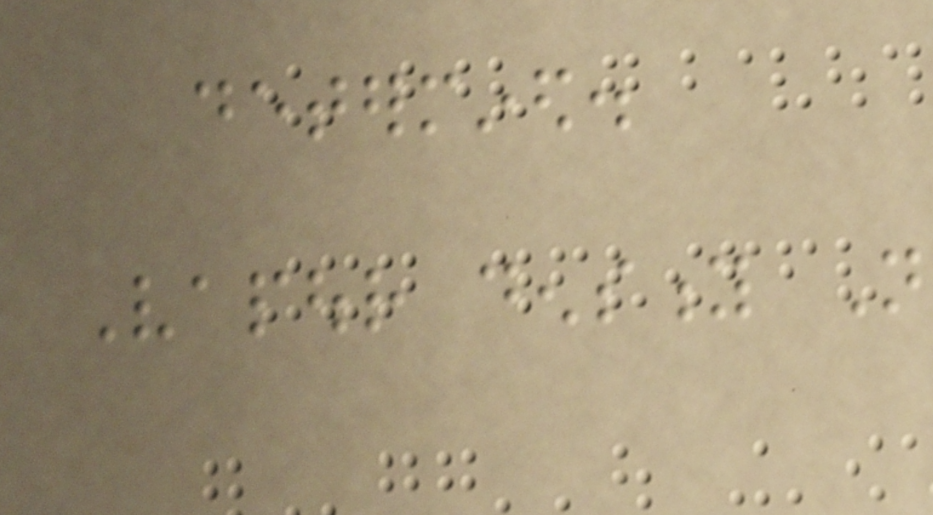determined.
Vapour density Not
